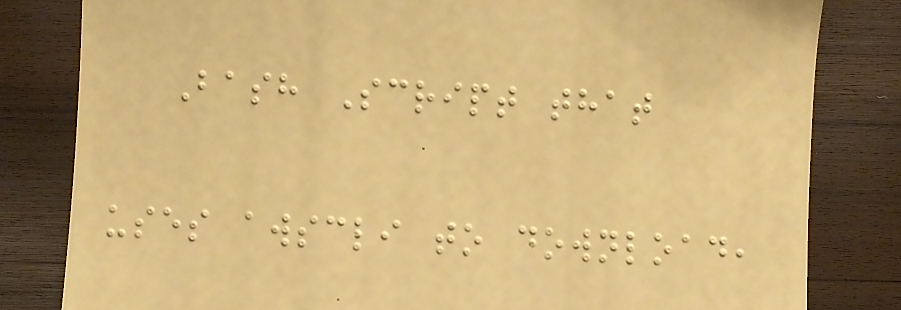Bash Script that
uses awscli to download,
